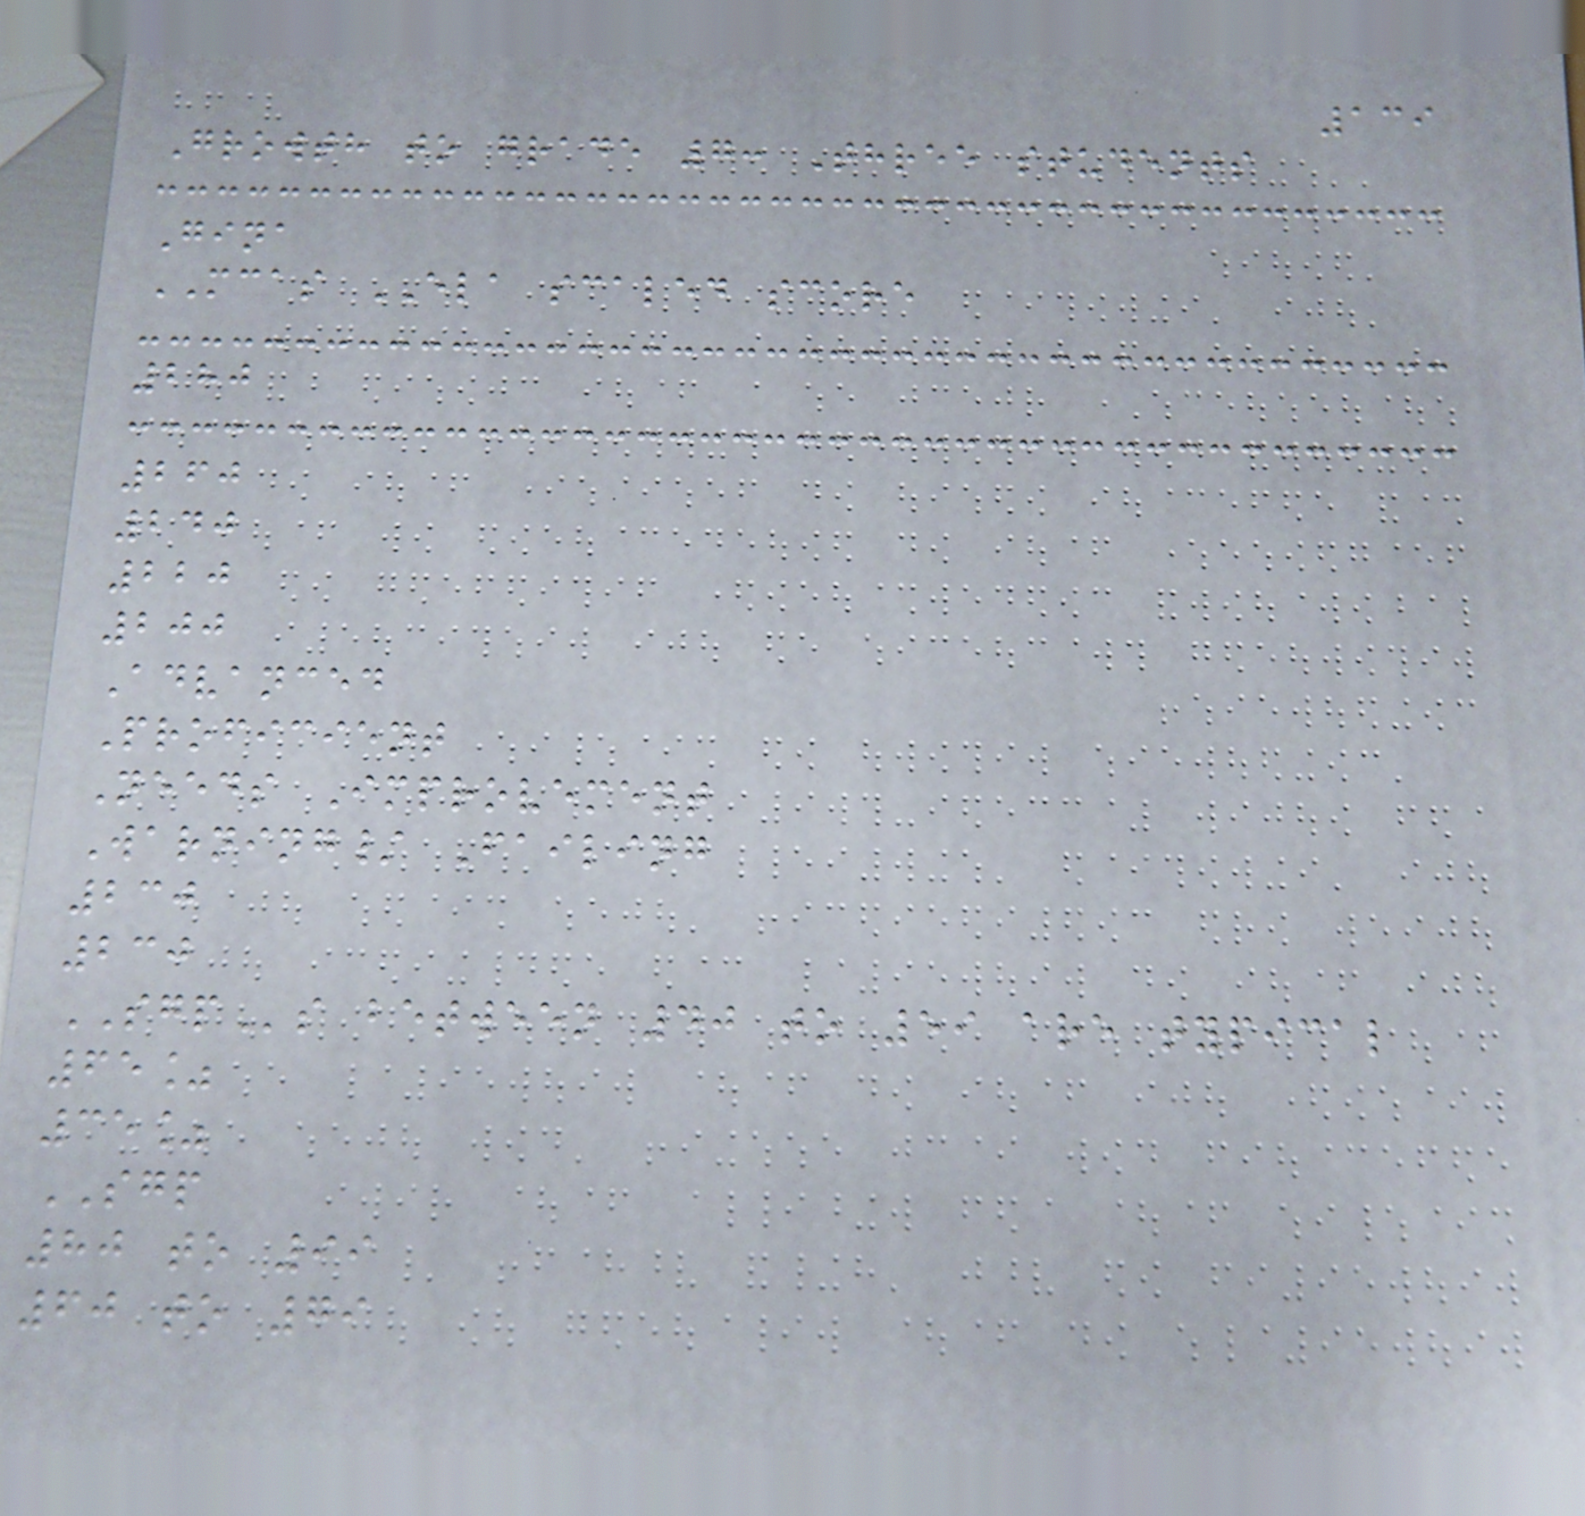139
Growth to grade 7: Three students
Gina
MCAS ELA scaled score
280
260
240
220
200
Advanced
Proficient
Needs Improvement
Warning/ Failing
230
230
SGPs between 40 to 59 are typical
65%
35%
SGP
80 to 99
60 to 79
